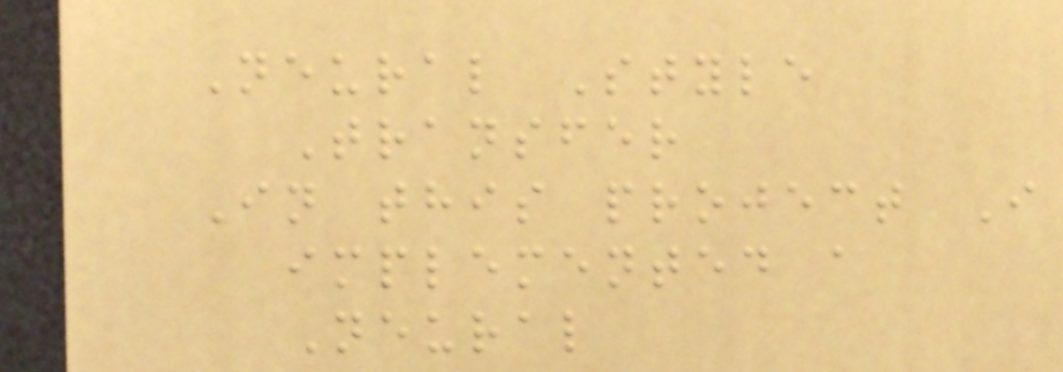Neural Style
Transfer
In this project I
implemented a
Neural
